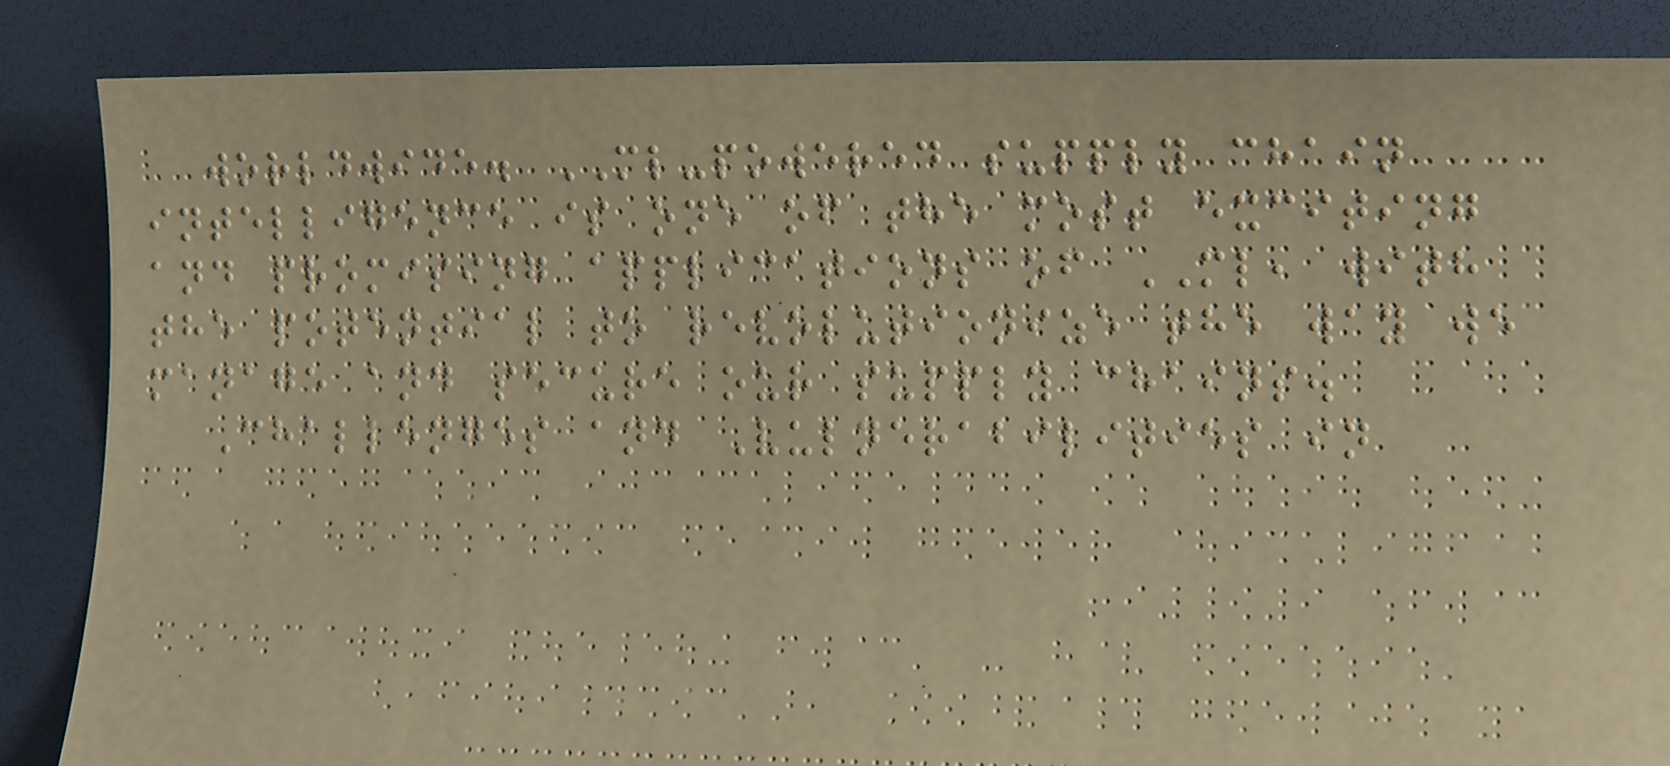worldwide. ML-powered supply chain
intelligence is one of the most exciting
and promising applications of ML, with
the potential to revolutionize the way we
manage and secure our supply chains.
Challenges and Vulnerabilities in
